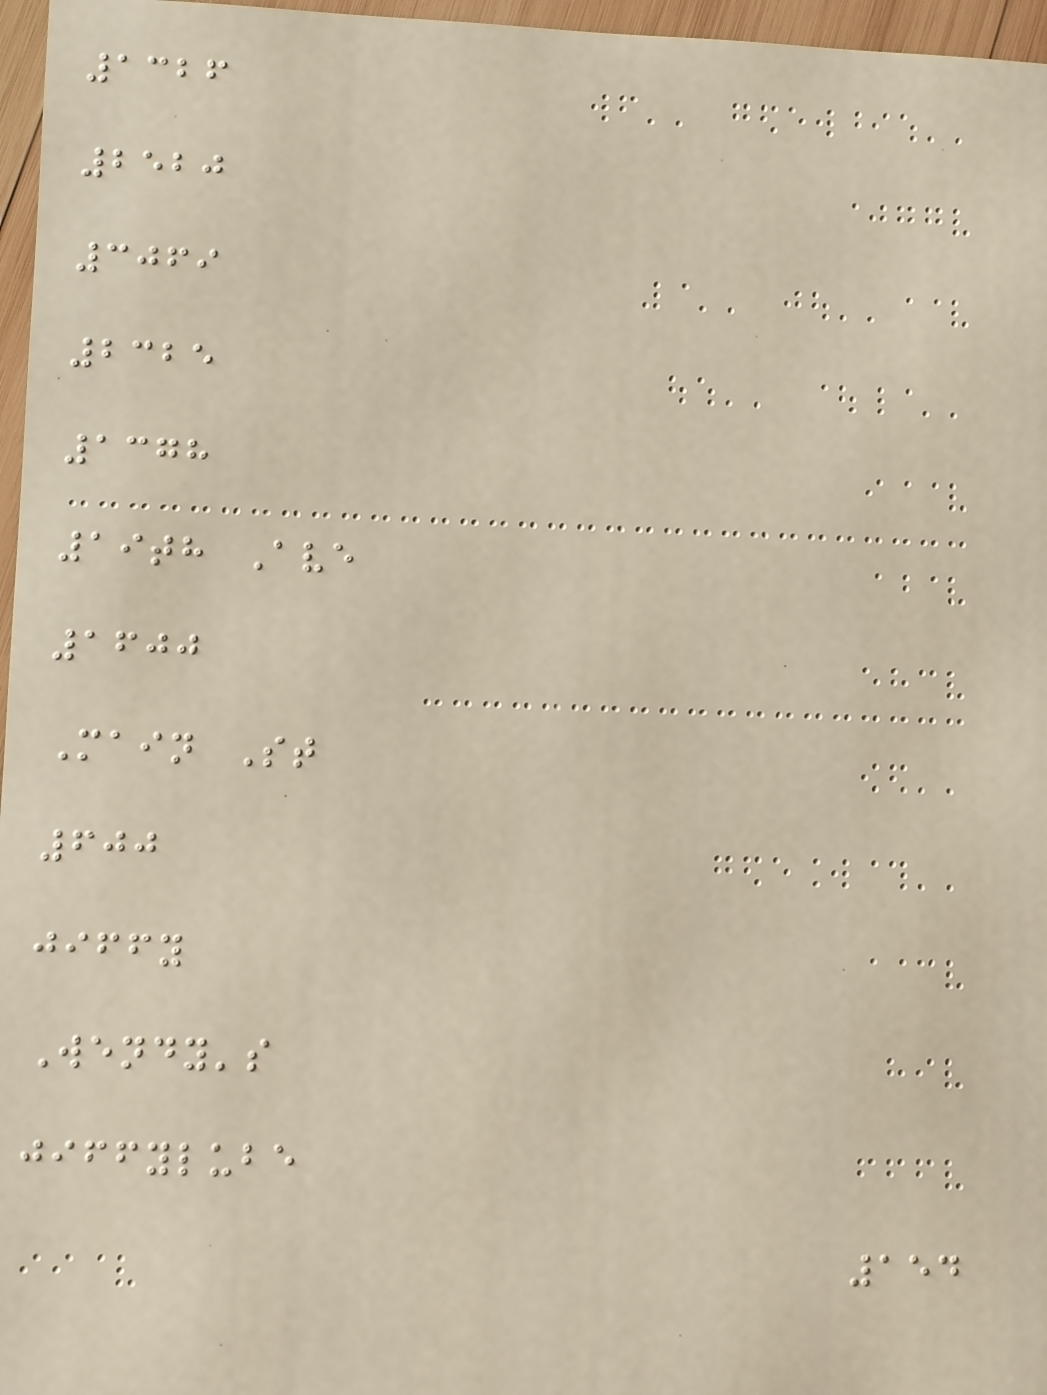1326
2520
3069
2325
1378
19th Ave
1600
Main St
600
jiffy
Wendy's
jiffylube
154
